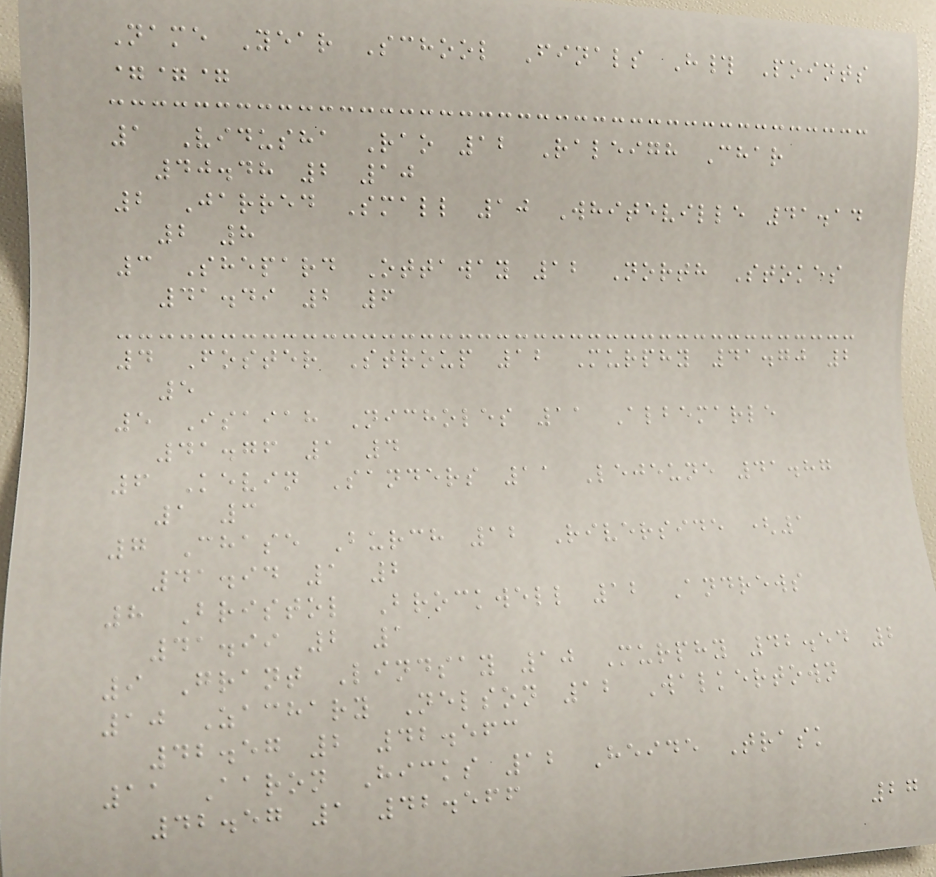Name Year School Finals H# Points
===
1 Vidusha Rao 12 Raleigh Char
40.48 2 10
2 Jarred Small 10 Whiteville 41.14
2 8
3 Shepard Ottaway 12 North Stokes
41.49 2 6
4 Foster Stroup 12 Murphy 41.70 2
5
5 Isaiah Nicholes 11 Albemarle
41.76 1 4
6 Kevin Sanders 11 Lejeune 41.87
1 3
7 Chase Burch 12 Riverside (1
41.94 1 2
8 Bristol Brockwell 12 Andrews
41.99 2 1
9 Grant Lindsay 10 Murphy 42.54 2
10 Zachary Nelson 12 Walkertown
42.57 2 42.563
11 Aaron Hicks 12 Heide Trask
42.57 1 42.566
27
